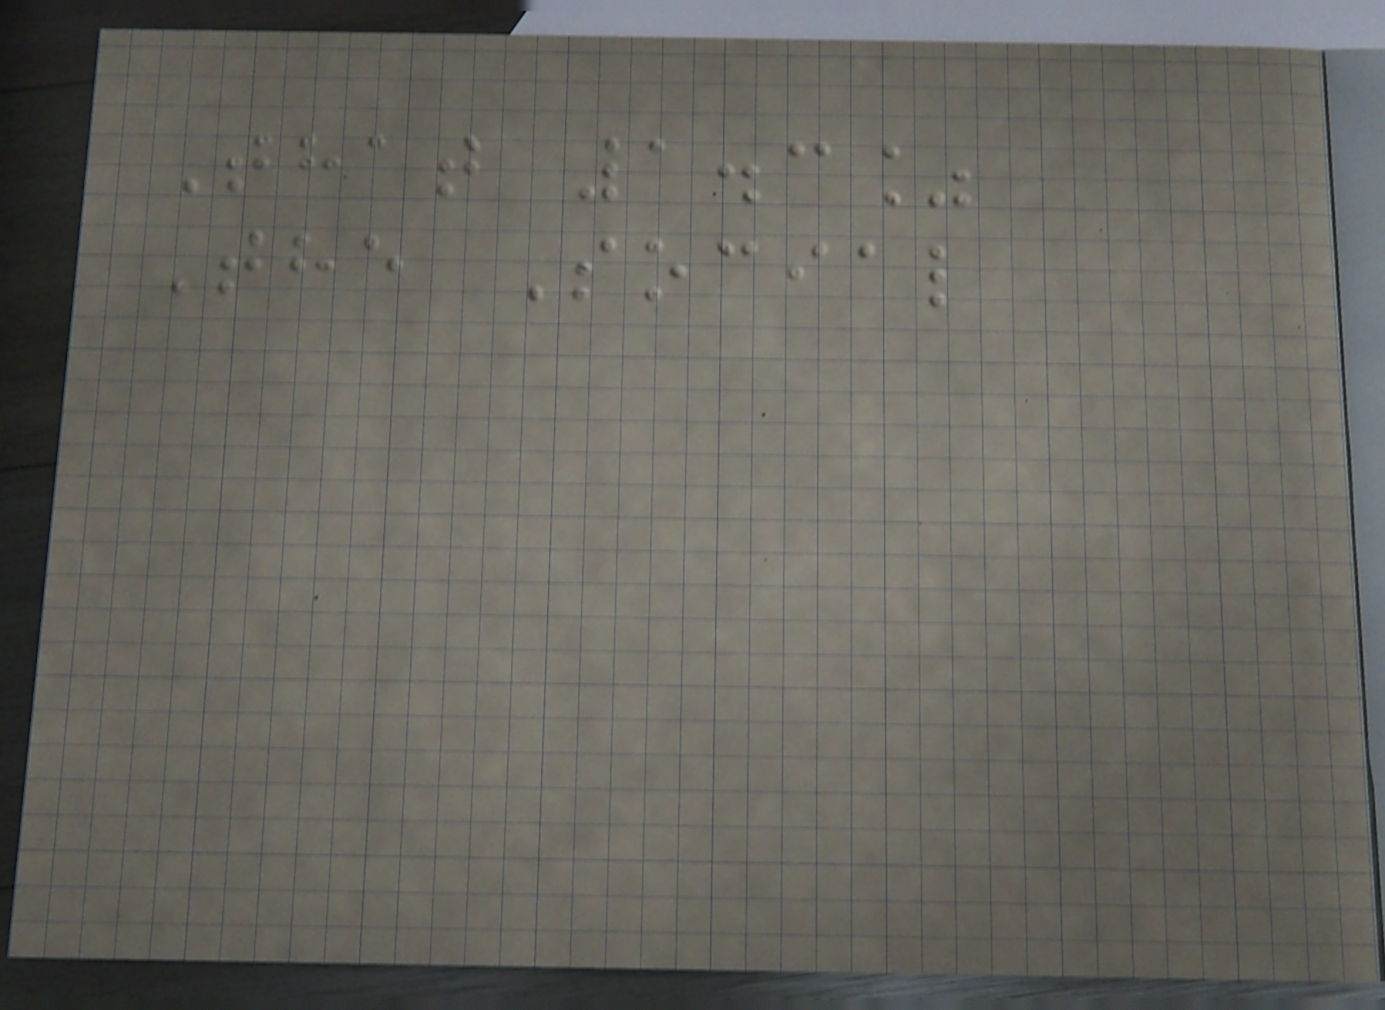That 1.3%
The Social
